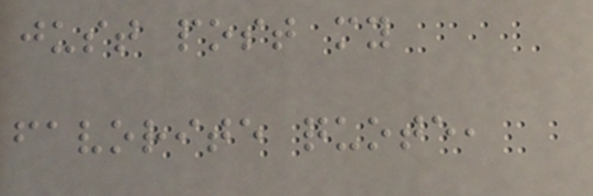just post my
favorite quote,
